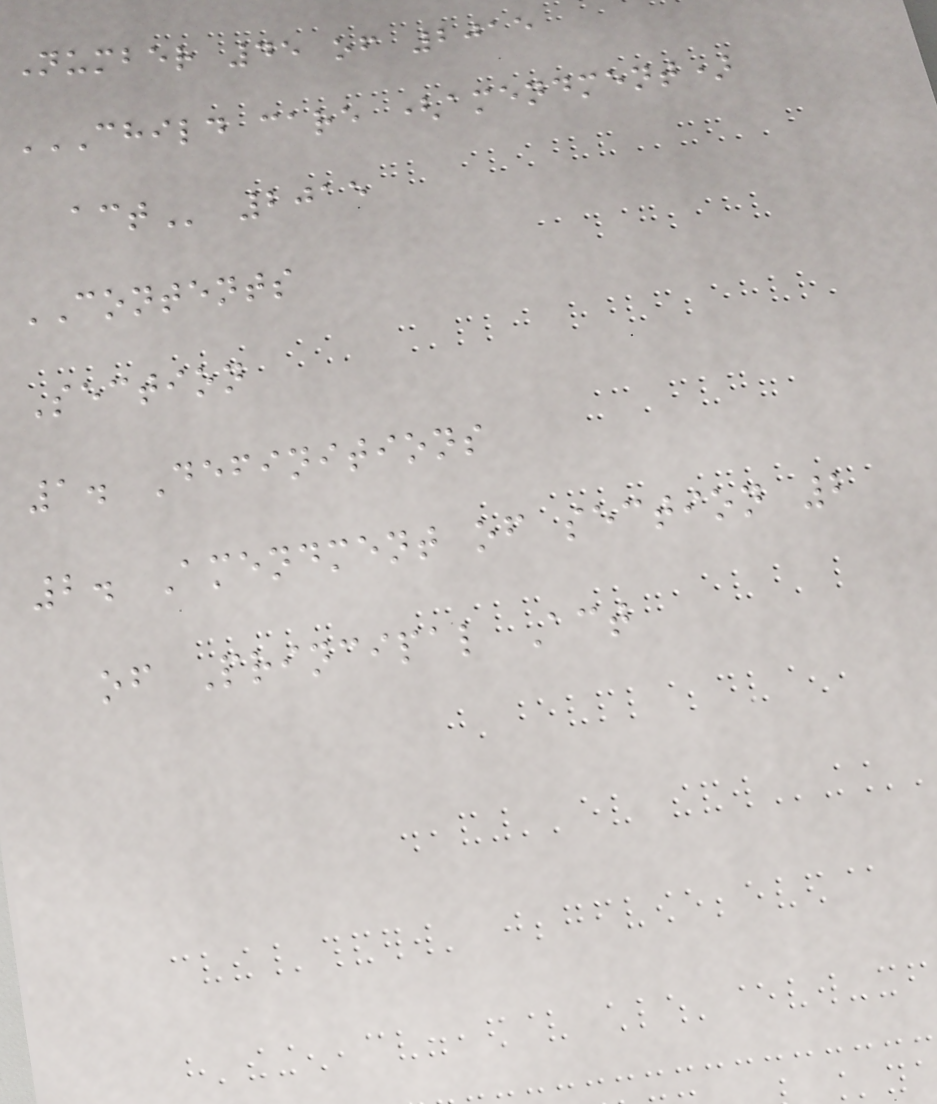Number 45 of 2015
CHILD CARE (AMENDMENT)
ACT 2015
CONTENTS
Section
1. Definitions
2. Amendment of section 2
of Principal Act
